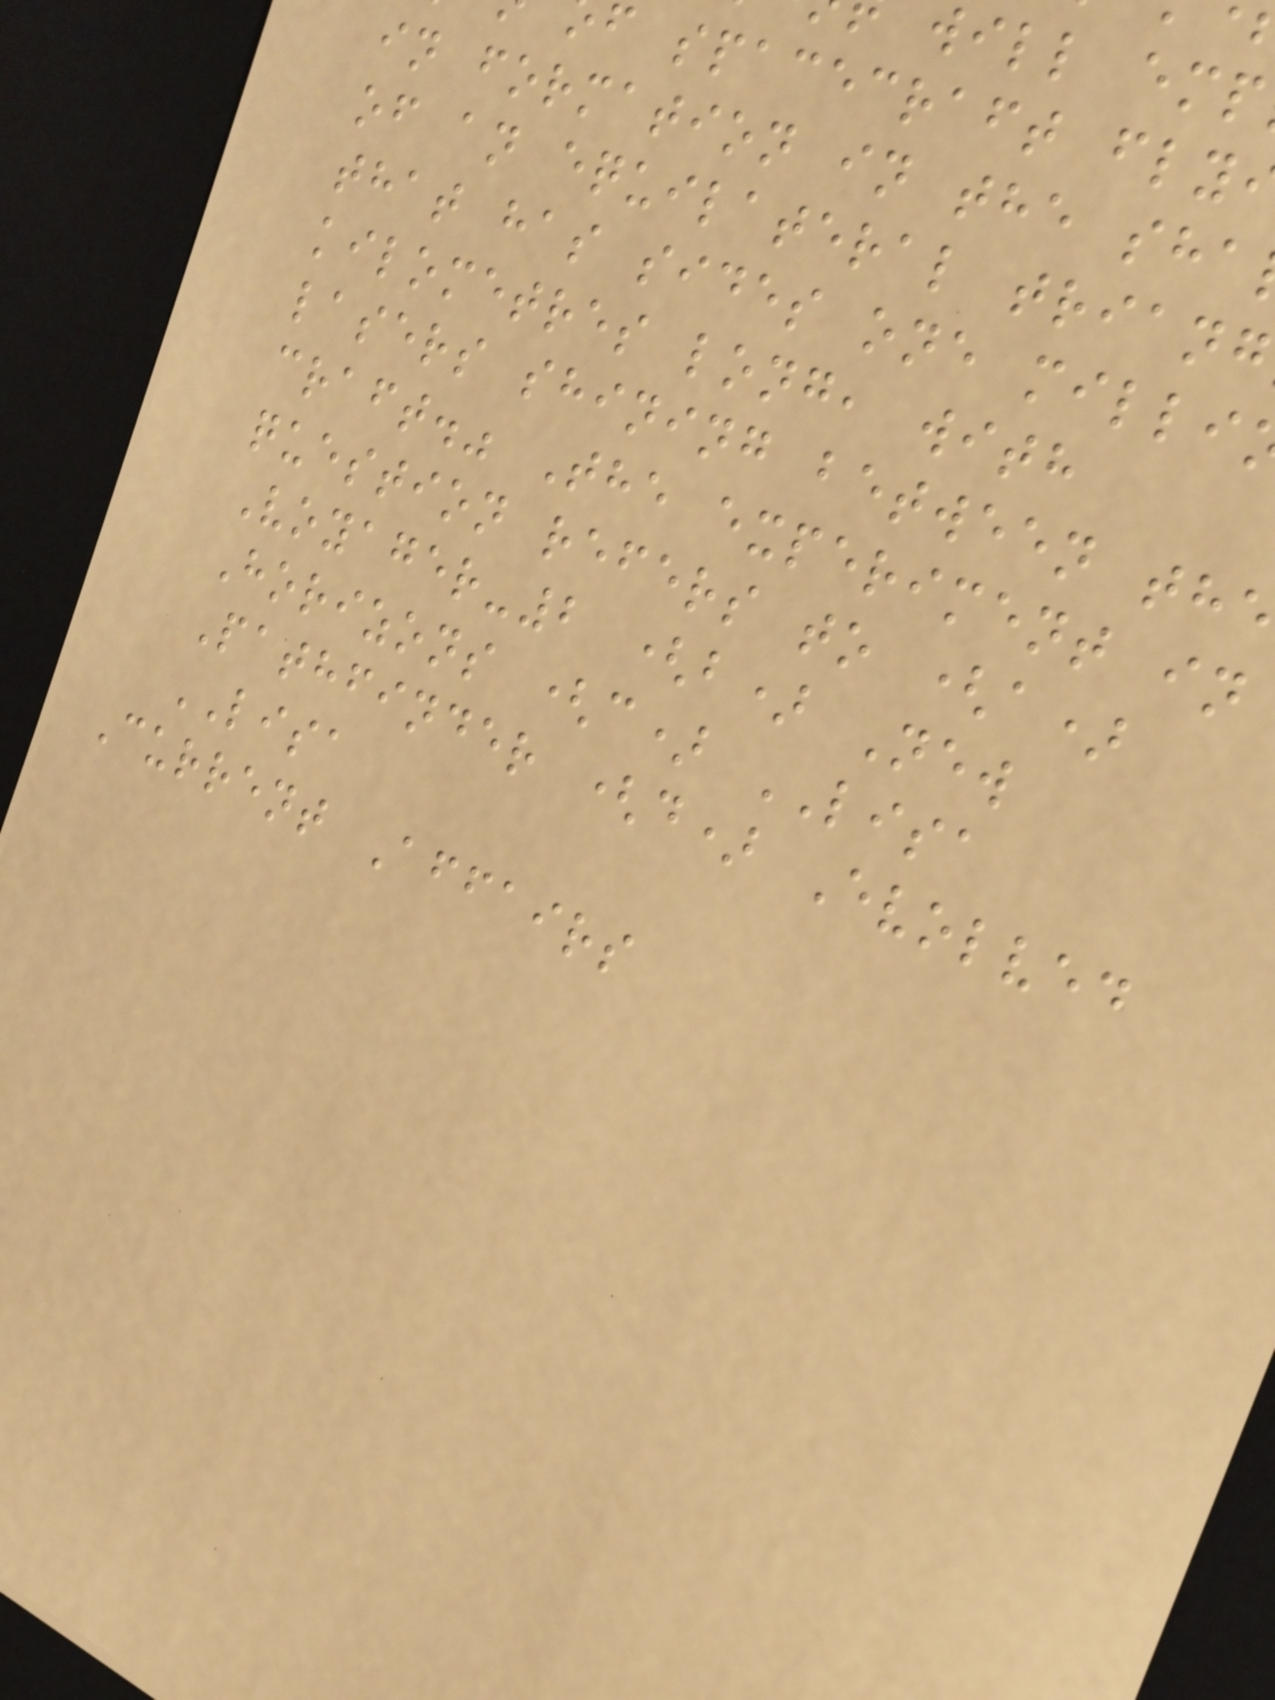will emp
f spacecraft fly
in formation in the sha
of an equilateral triang
that has sides one milli
kilometres long, with
lasers shining between th
craft." The experiment in
question refers to (a)
Voyager-2 (b) New
Horizons (c) LISA
Pathfinder (d) Evolved
LISA
Current Affairs
